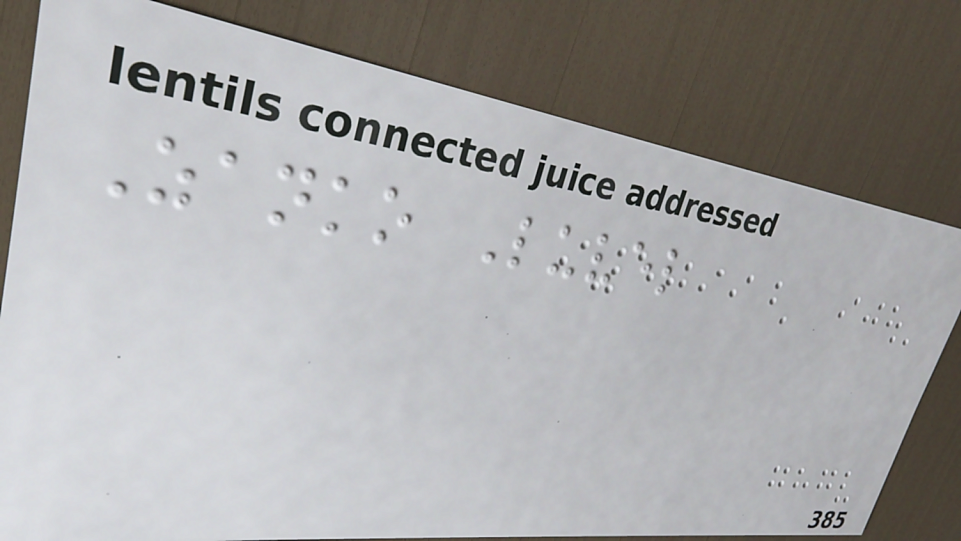Zanko Luvel
